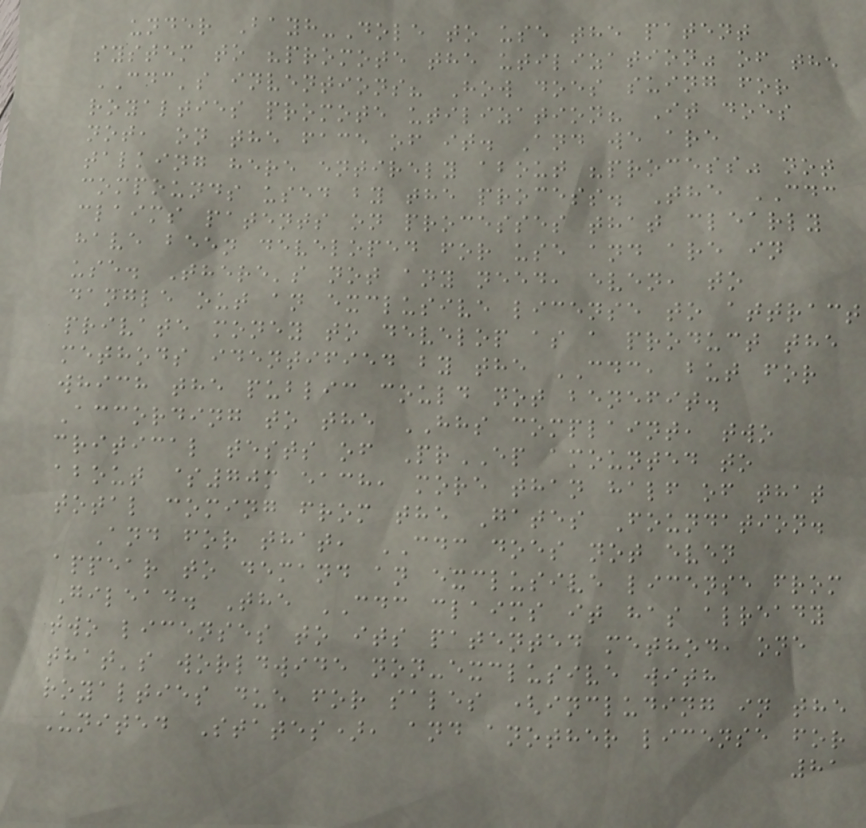under Bayh-Dole to use the patent
system to "promote the utilization" of the
CDC's inventions? How does suing for
royalties promote utilization? It does
not, on the face of it. And we are
talking here entirely about "process" not
compounds used by the process. The CDC
claims patents on processes that clearly
have been developed for use and are in
use. There's not any need, even, to
dangle out an exclusive license to attract
private money to develop as a product the
methods identified by the CDC, but for
which the public could not benefit.
According to the HHS complaint, two
critical tests of PrEP amounted to
about $70m each, more than half of that
total coming from the Gates Foundation.
And for that, CDC does not even
appear to demand an exclusive license from
Gilead. The CDC claims it has already
two licenses to its patented method, one
that's worldwide non-exclusive with
royalties due for sales (including in the
United States), and another license for
81
